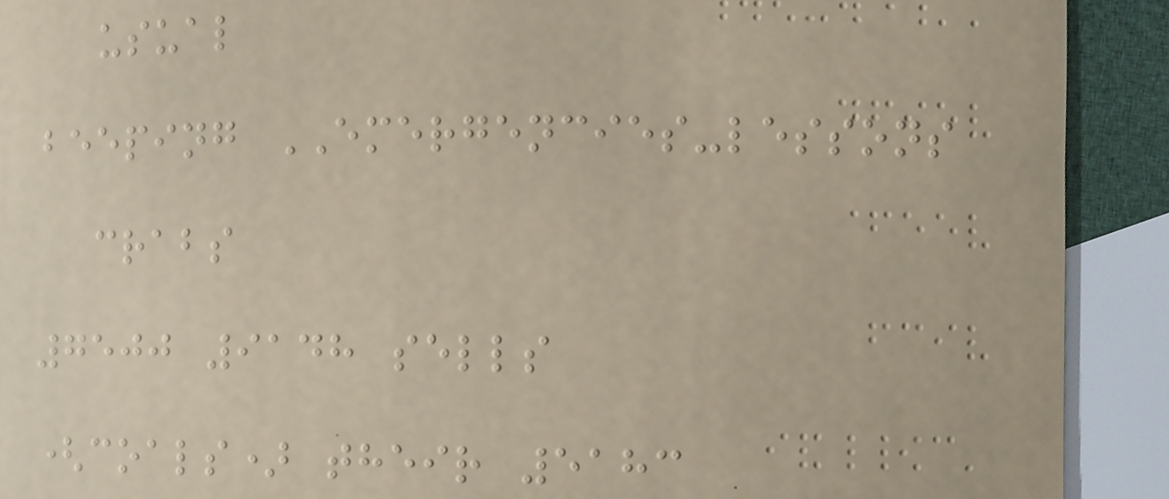usual
beeping EMERGENCIES-lessons
crabs
7500 9148 sells
(coals) their 5183
